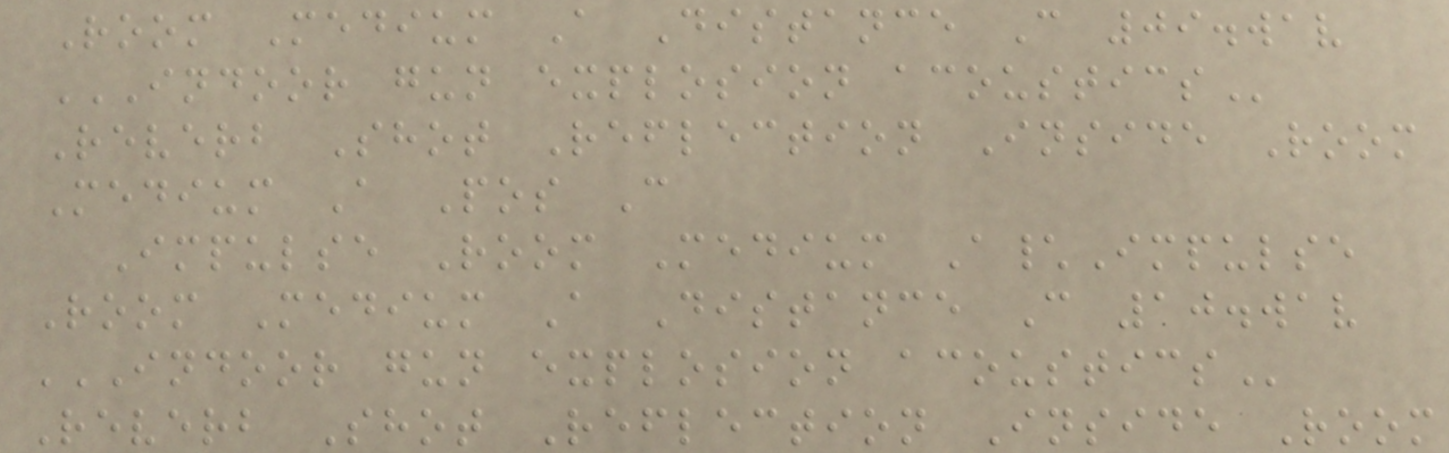Room Medium A Distance C 09.wav
INDOOR GUN EXPLOSION ACOUSTICS
Reverb Shot Reflection Inside Room
Medium A Pos C
Impulse Room Medium A\Impulse
Room Medium A Distance C 10.wav
INDOOR GUN EXPLOSION ACOUSTICS
Reverb Shot Reflection Inside Room
